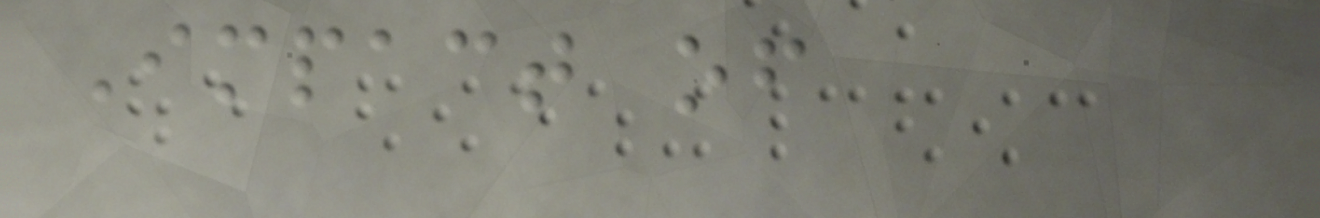Impact of
